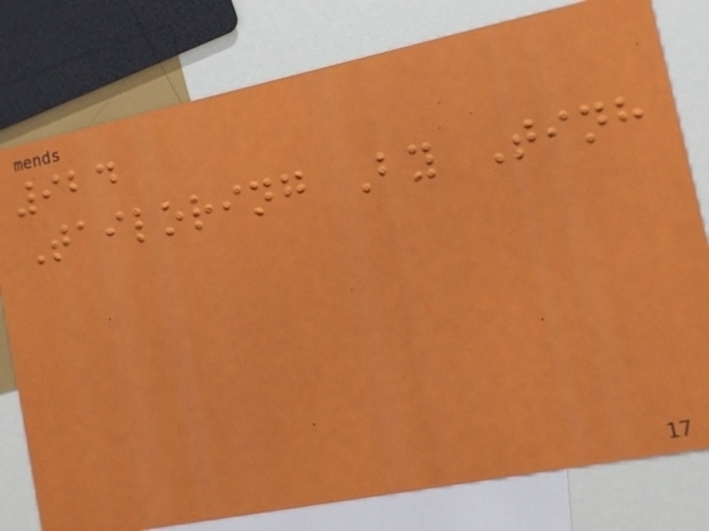924
Tailoring By Tinh
